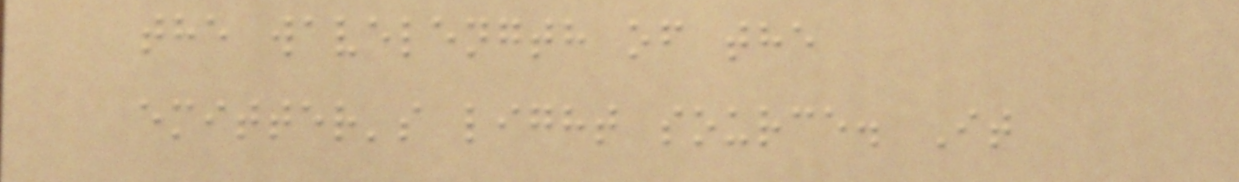the wavelength of the
emitter's light source. It
